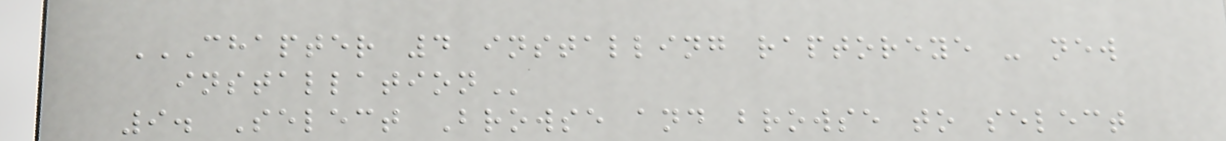CHAPTER 4 INSTALLING RAPTOREYE - NEW
INSTALLATION
9. Select Browse and browse to select
